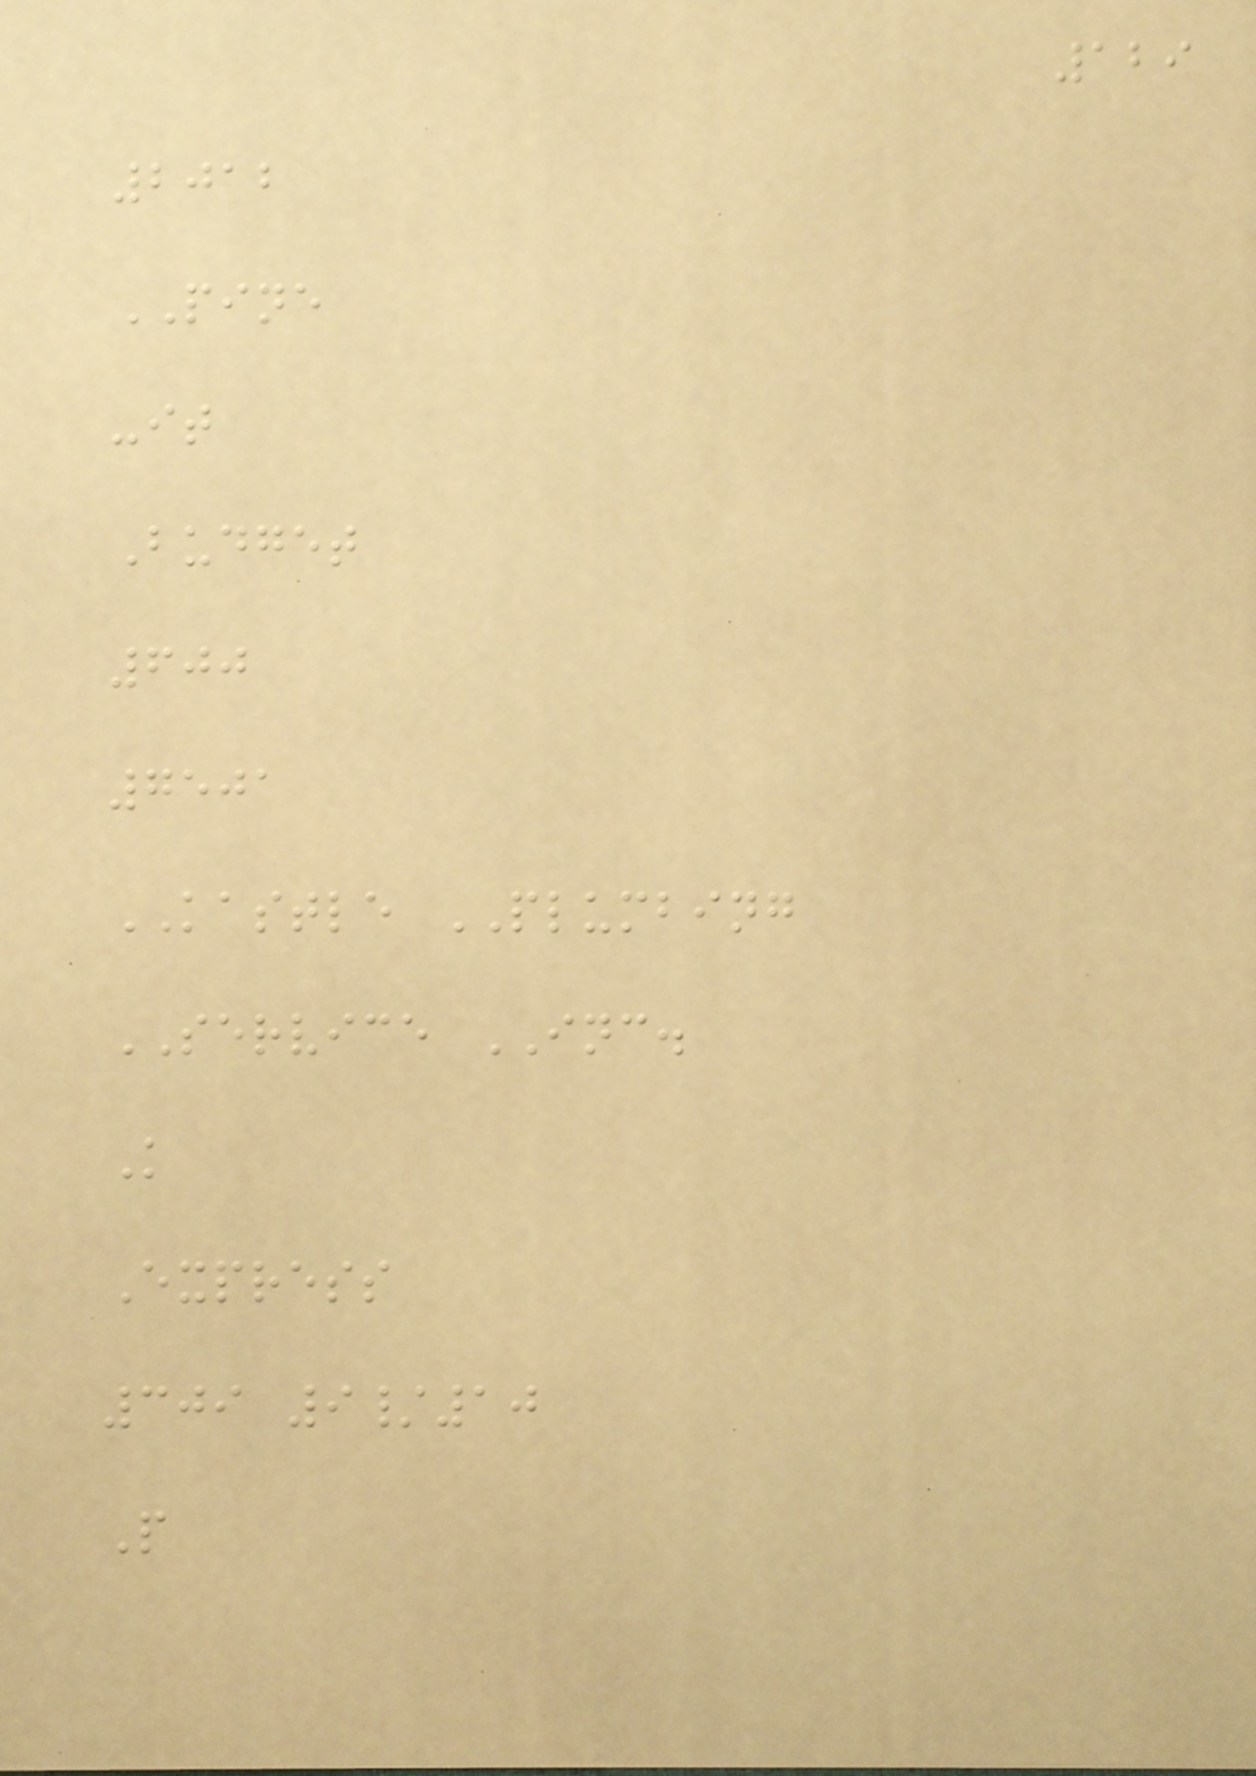129
2012
PINE
-it
Budget
600
7501
KASTLE PLUMBING
SERVICE INC.
K
Express
309 9/10
P
